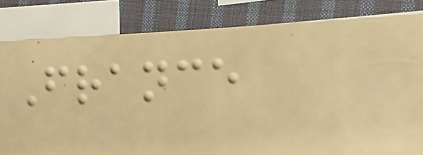France
